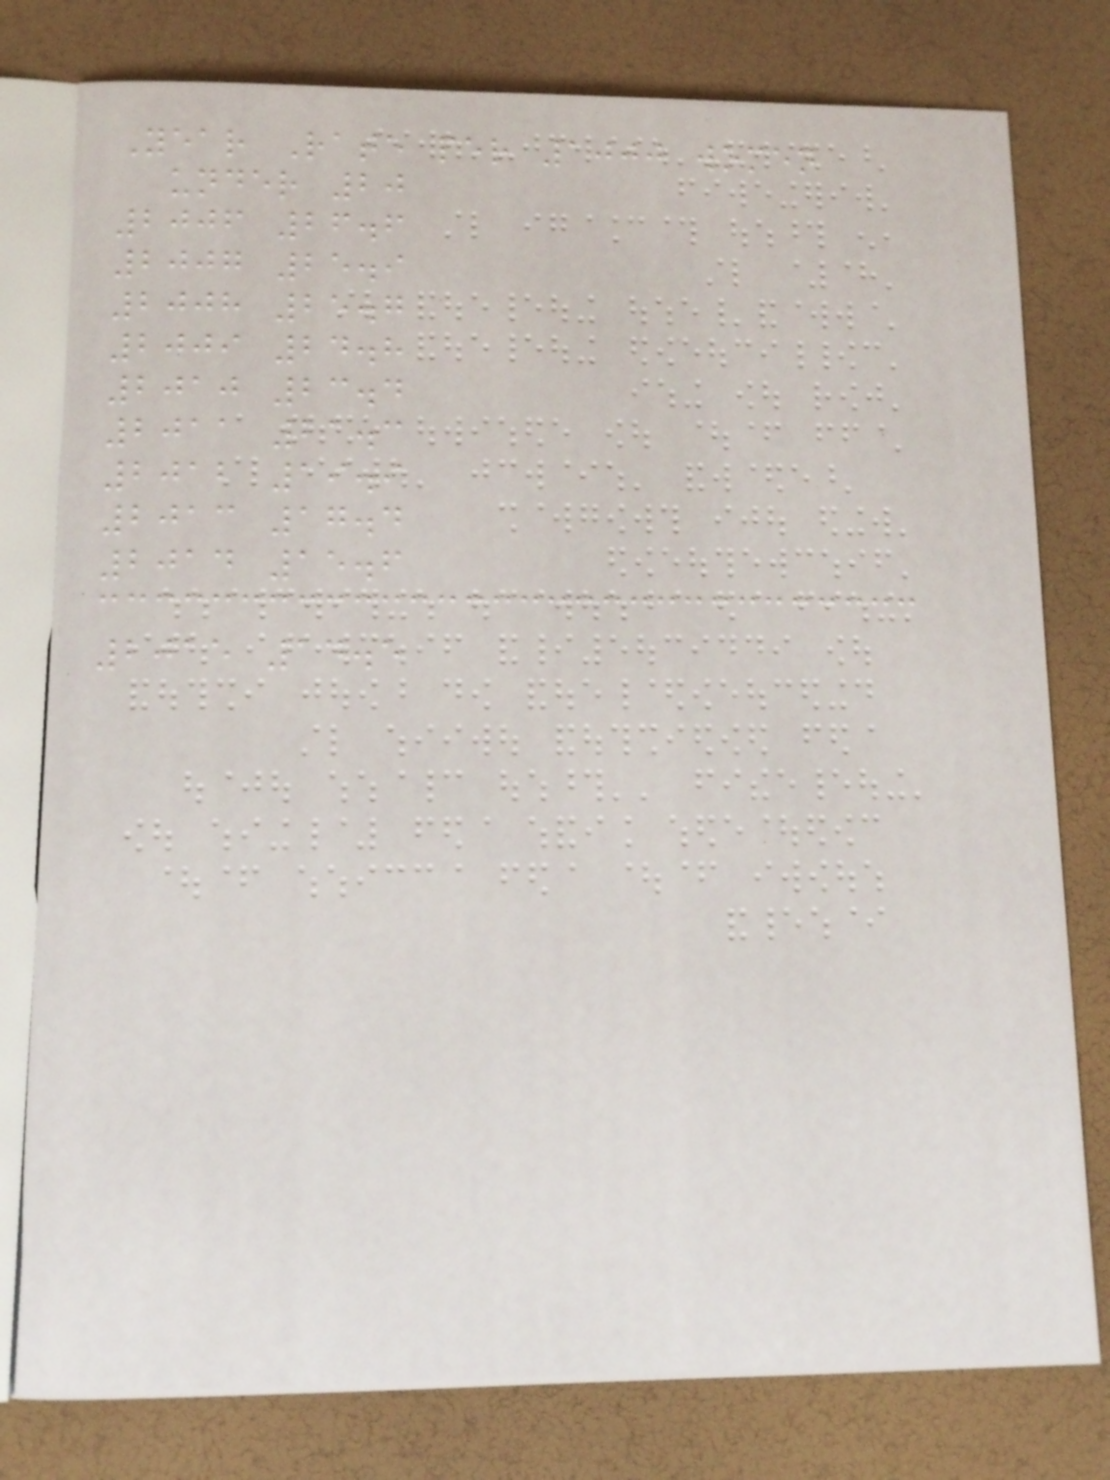Year Rate per 1000 women
under 20
2006 26.6
2007 25.9
2008 25.7
2009 24.8
2010 23.4
2011 21.3
2012 19.9
2013 17.4
2014 15.6
2015 14.5
